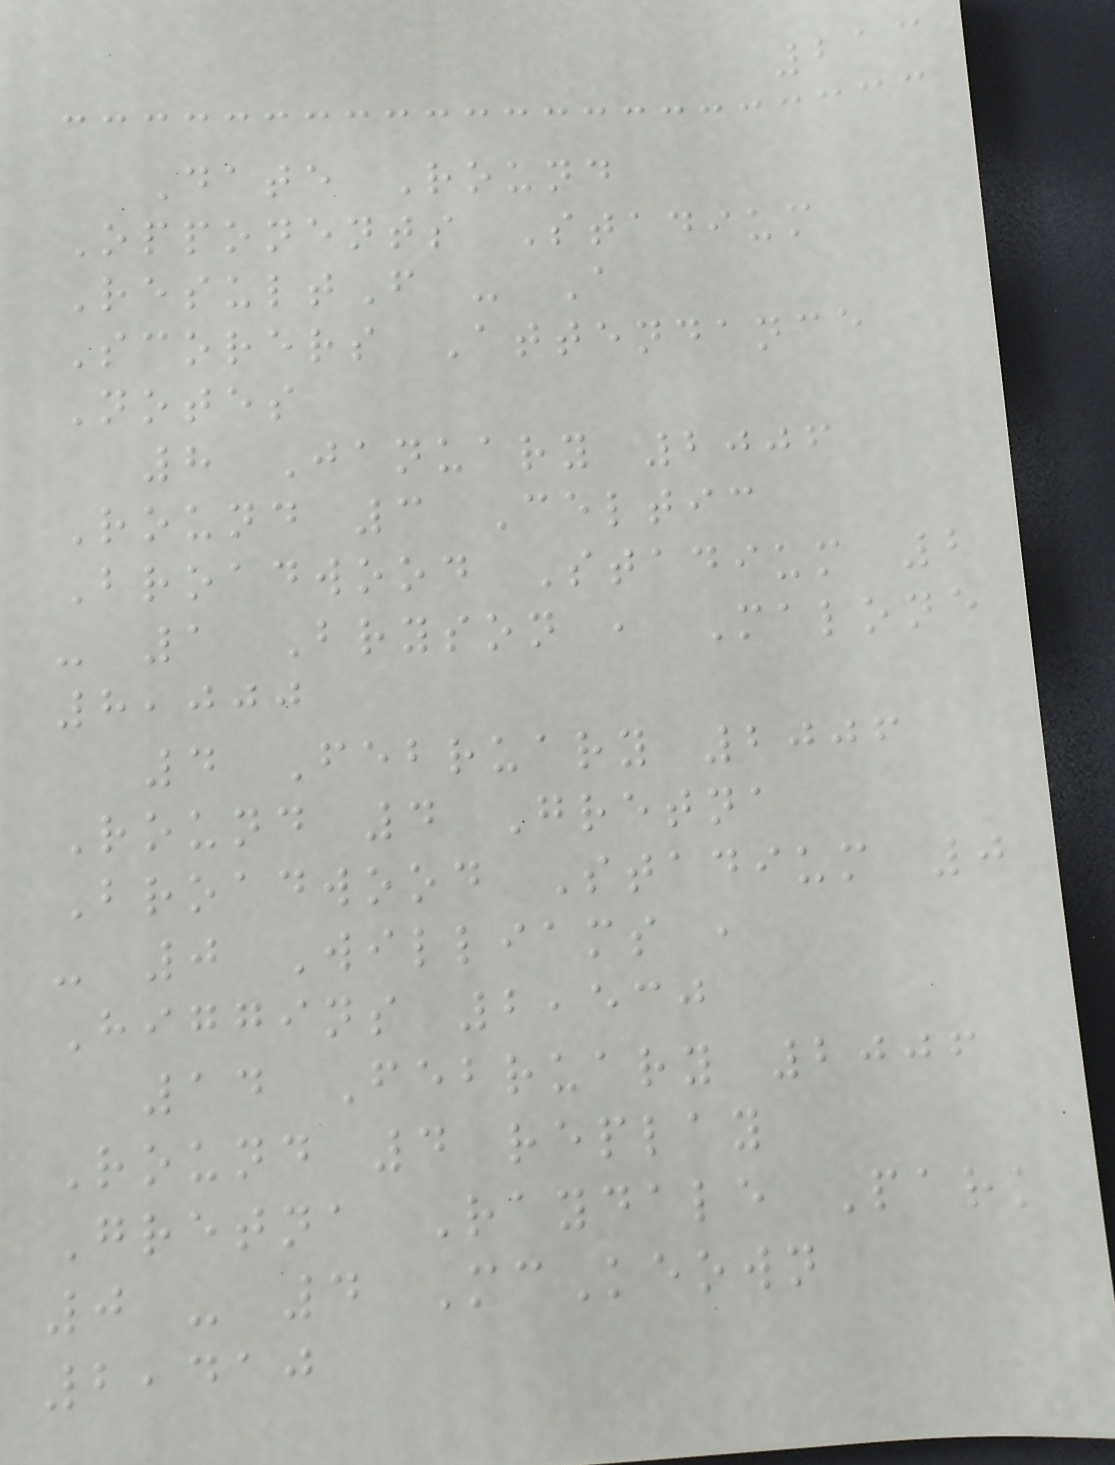213
Date Round
Opponents Stadium
ResultF - A
Scorers Attendance
Notes
8 January 2006
Round 3 Celtic
Broadwood Stadium 2
- 1 Bryson , Malone
8,000
4 February 2006
Round 4 Gretna
Broadwood Stadium 0
- 0 Williams ,
Higgins 2,530
14 February 2006
Round 4 replay
Gretna Raydale Park
0 - 4 McKeown
2,410
